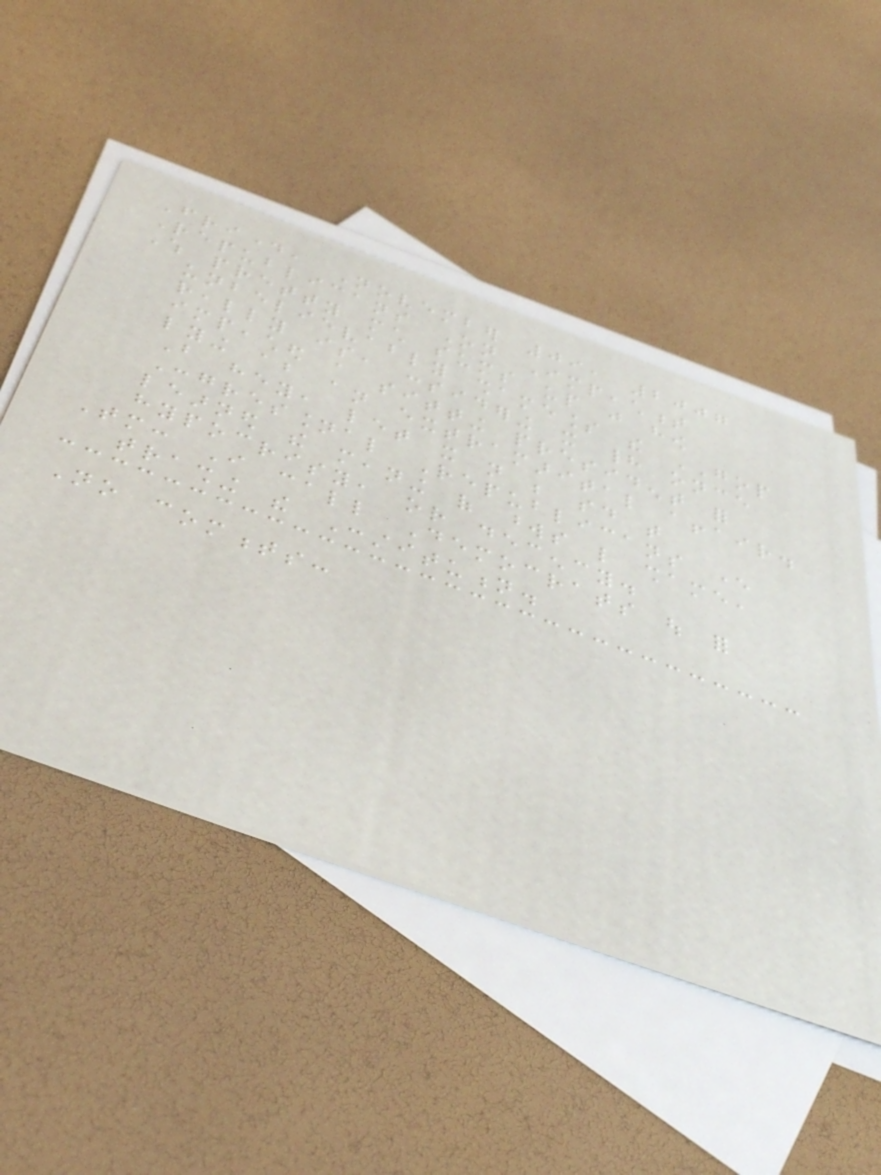Friday, November 09, 2007
Republicans On Impeachment
Which pretty much sums up just how
unbelievably shameless the GOP
really is, considering it had once
impeached a sitting president for
lying about an extramarital affair.
But hey, let it not be said that
Congressional Republicans ever
learned the meaning of words like shame,
hypocrisy, or decency.
Tomorrow: I call Democrats out for
trashing the Constitution.
No comments:
